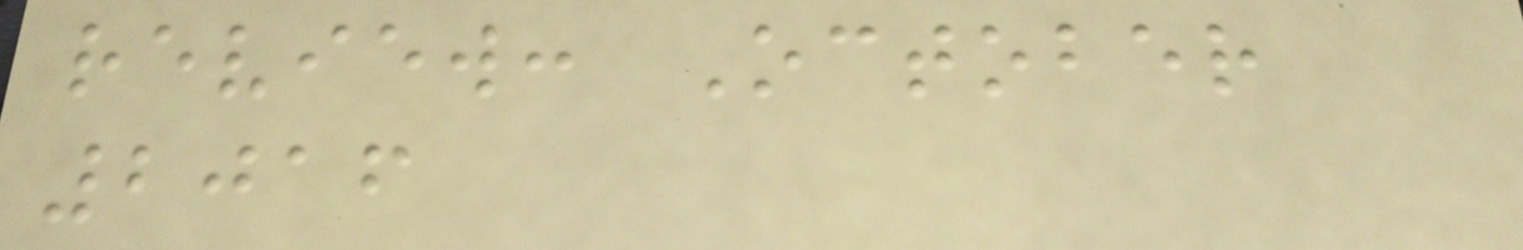review: October
2016
